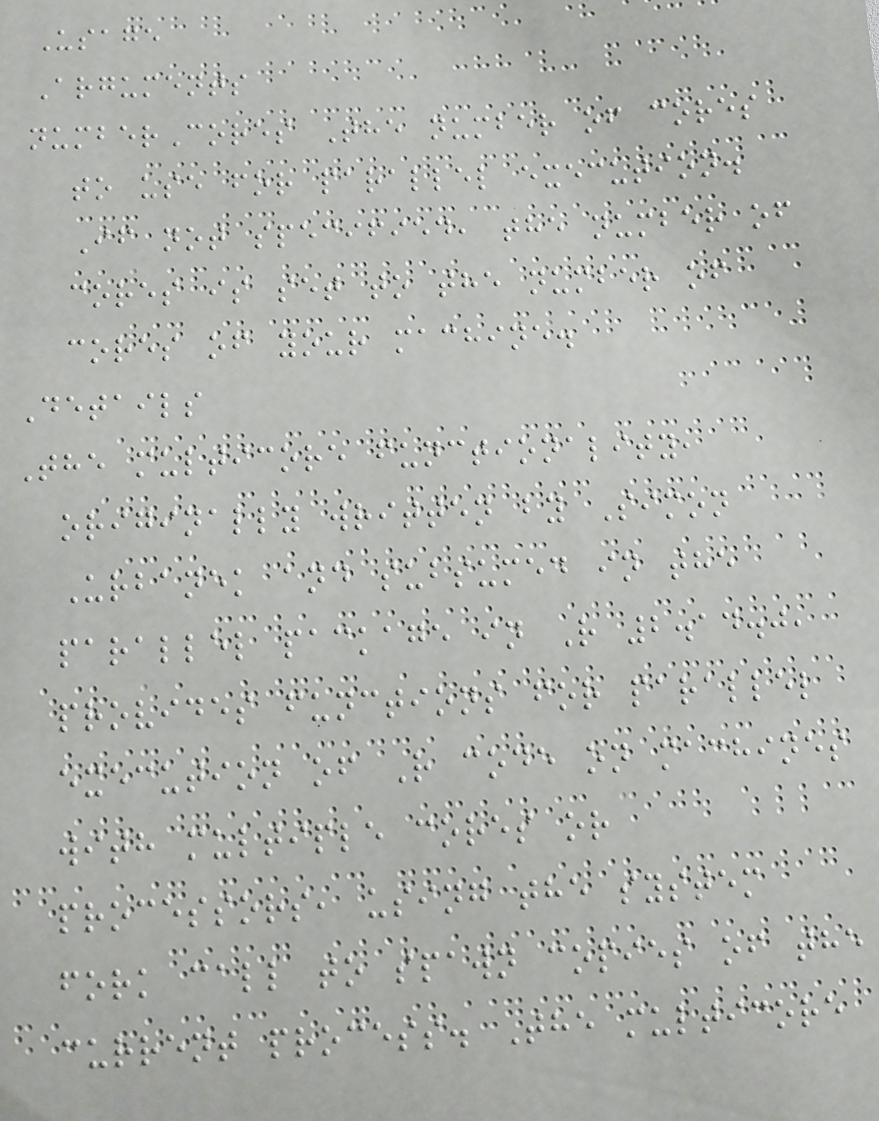Usage
Arguments
numberCores The number of cores
to use for parallel execution.
If not specified, the number of
cores is set to the number of
cores of your machine.
Details
The multicore functionality,
originally written by Simon
Urbanek and subsumed in the
parallel package in R 2.14.0,
provides functions for parallel
execution of R code on machines
with multiple cores or
processors, using the system
fork call to spawn copies of the
current process. The multicore
